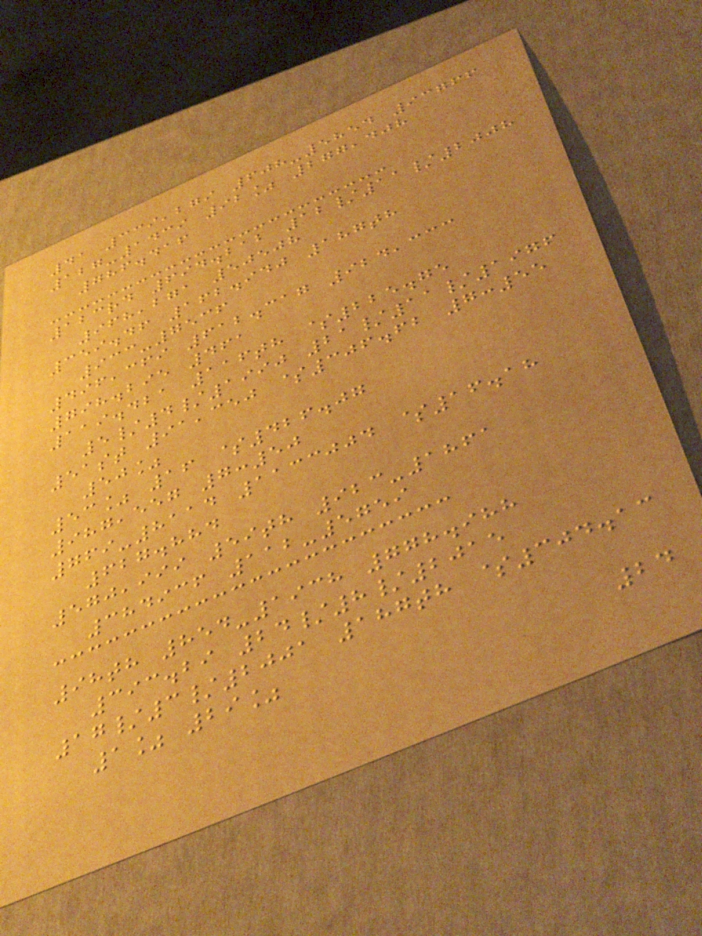41 339,279 608-5854 93766
127-1439 92% 277,408
786.416
123rd 694.212 12/11/2008
968,271 50508
359.46 162.940 187th
933-7536
496,369 612.317 924,333
798.295 461
119.421 116th $225.75
5/4/1990 21/11/1976
51st 91,350 $306.62 7:55
50%
53% 16 $426.07
987,557 7:50
769-8114 1133004 $16.18
627.884
570,999 59th 923-1861
384936 112-5759
98th 854-1938 778.988
393.29 24/8/2015
17/3/2001 187th $304.13
1% 29%
24
